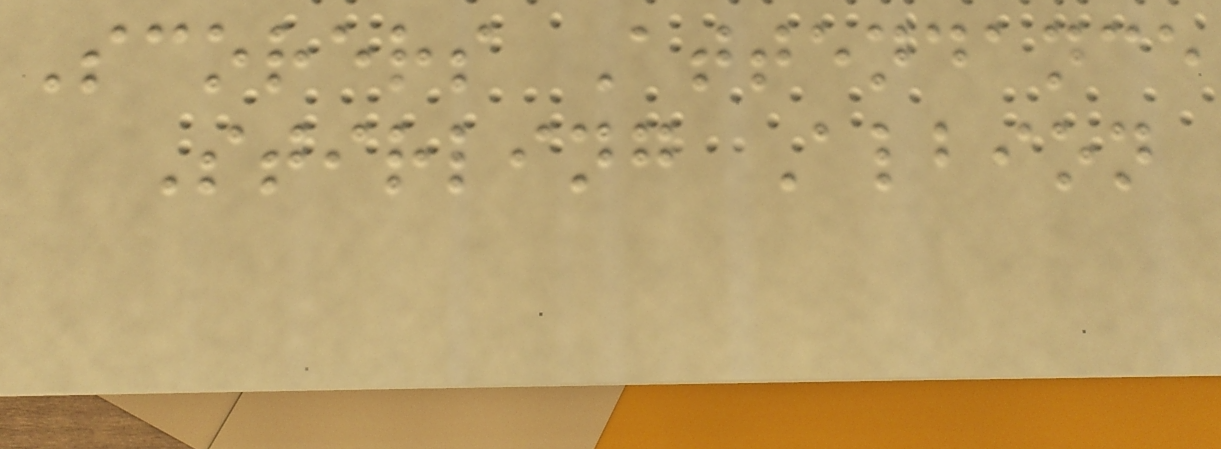Scorers Attendance
Stirling Albion
